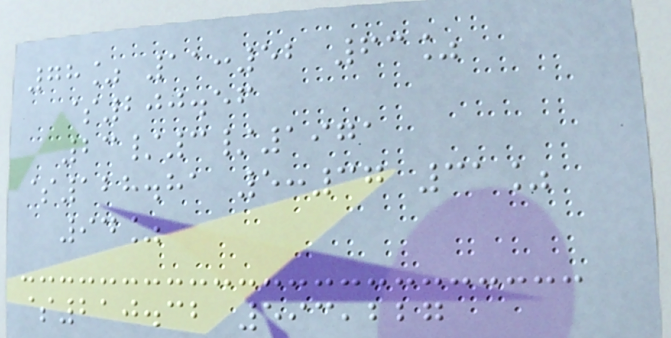78% 11:52 63%
$200.56
23/3/1971
$128.81 5:37 31%
94%
$210.32 593,227
